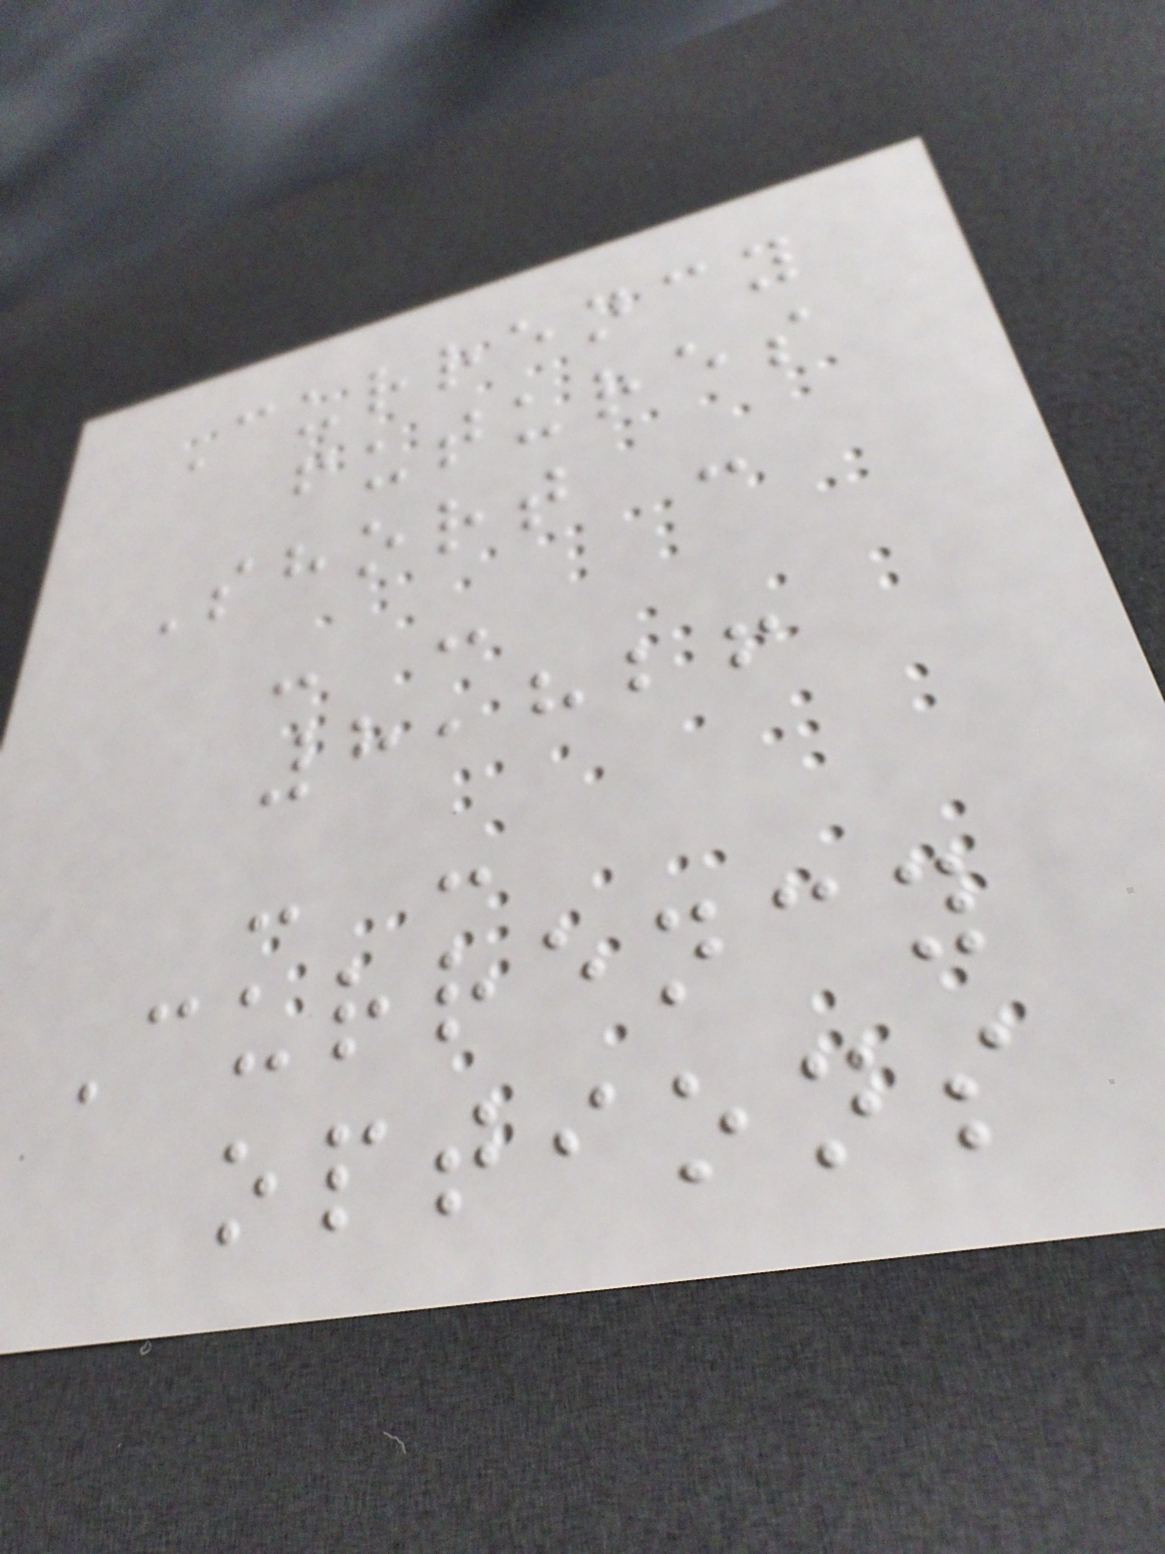Currency
futures
Short -
- -
8,826
- -
Currency
options
